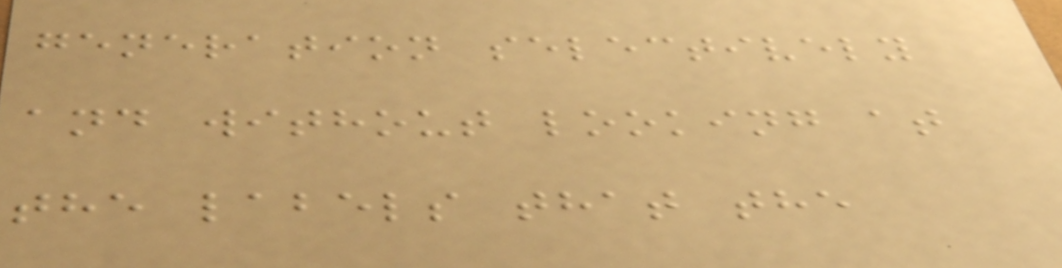generation selectively
and without looking at
the labels that the
